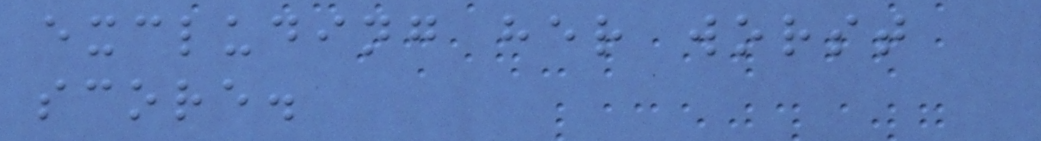excluding her worst
score.
